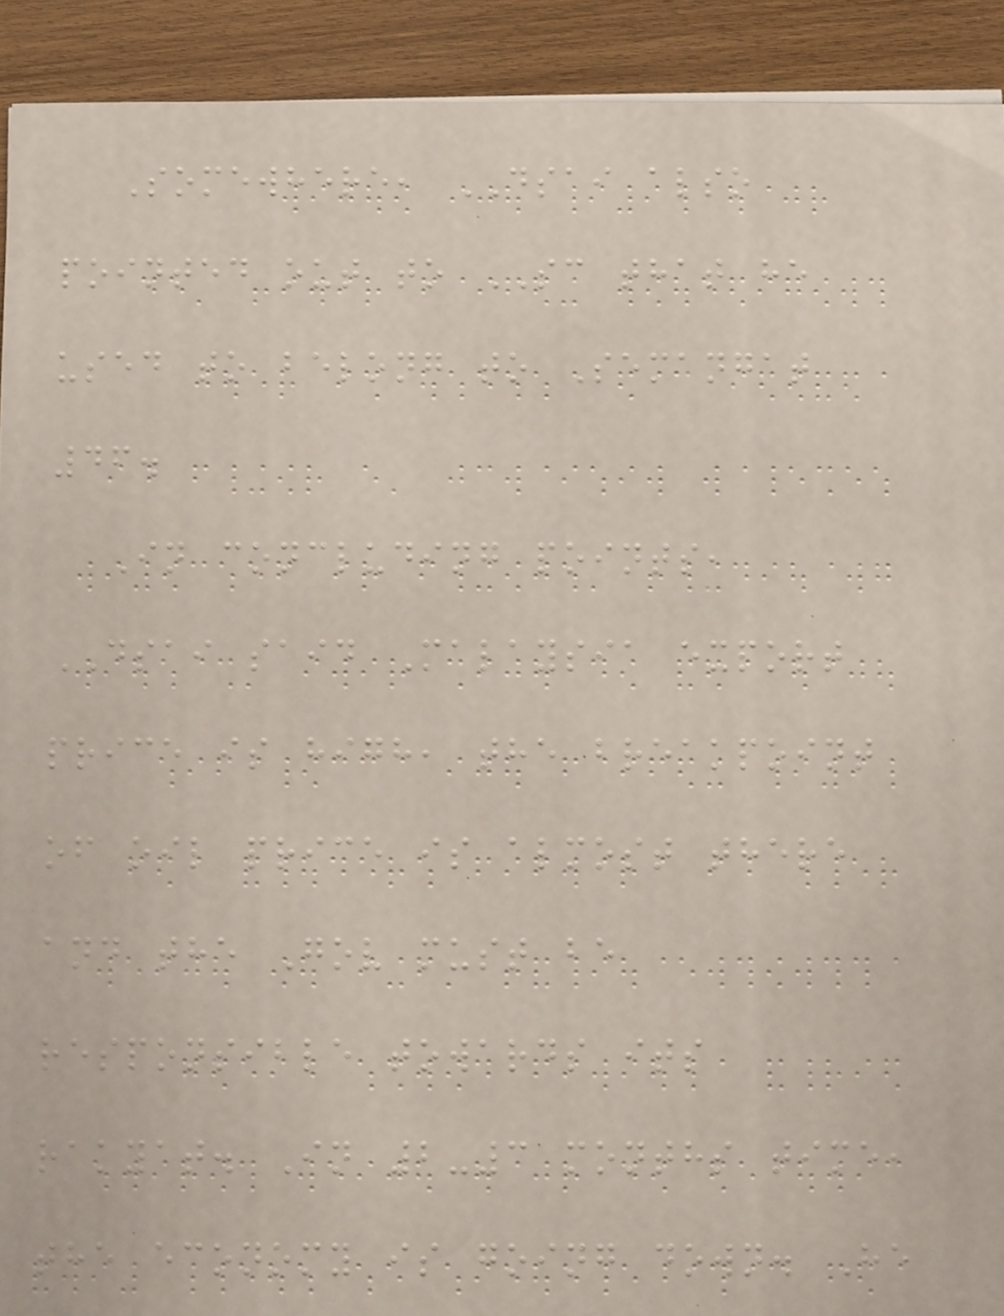Somewhere, DSAI also
pointed out to SC that he
used to belong to Semangat
46.
In concluding points,
DSAI said Malaysia export
price is high, the breakpoint
of oil price is almost there
and the Gov must be
responsible towards its
rakyat. In 2-3 months time,
the economy is going down. He
